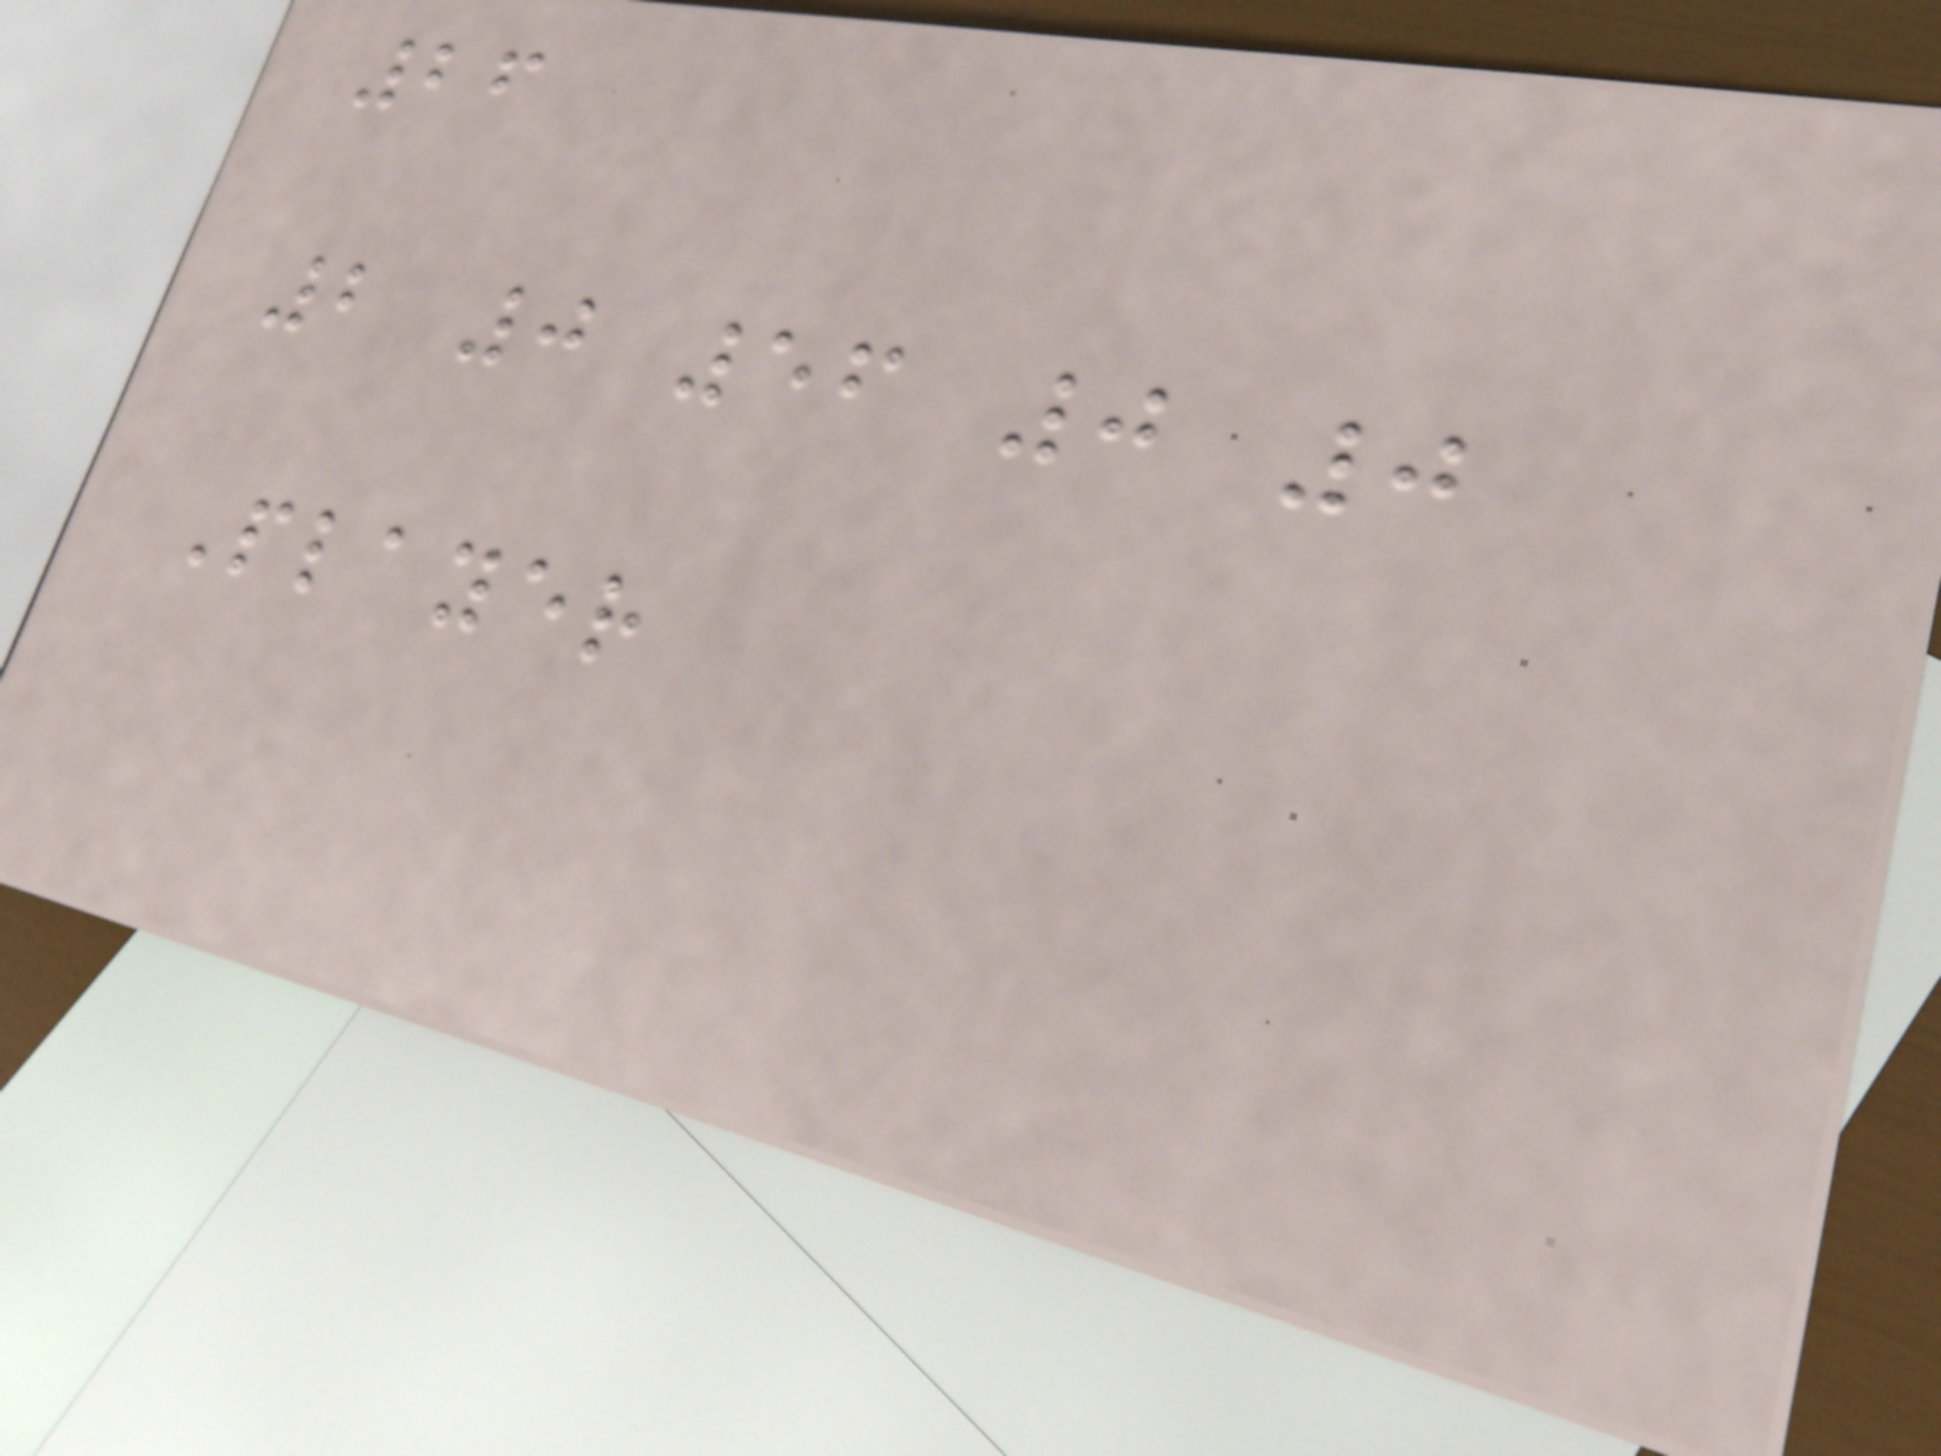26
2 0 56 0 0
Player
